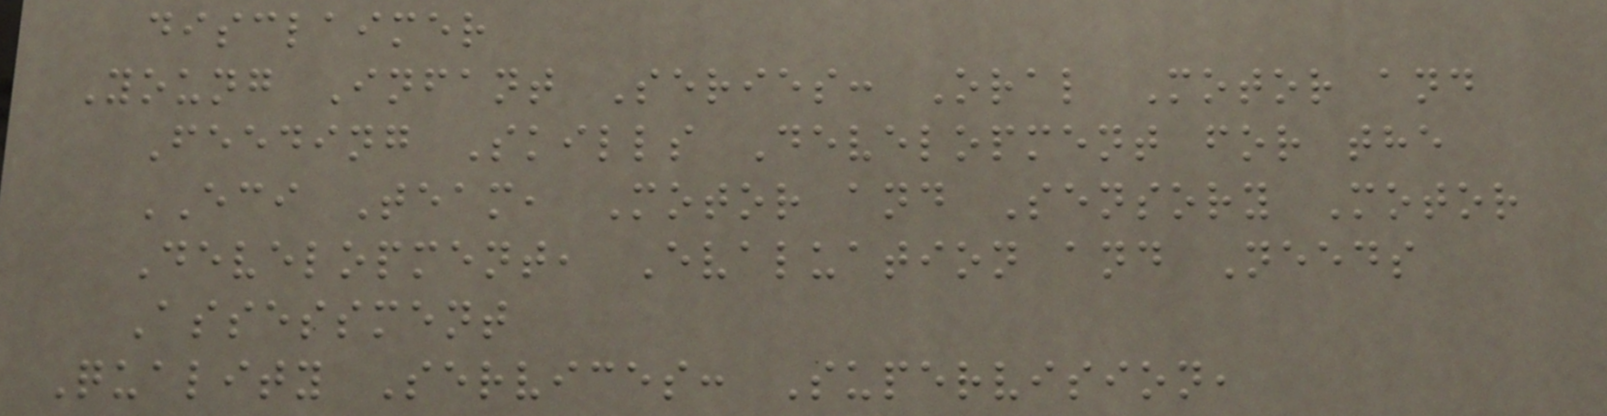disclaimer
Young Infant Series: Oral Motor and
Feeding Skills Development for the
ECI Team, Motor and Sensory Motor
Development, Evaluation and Needs
Assessment
Quality Services: Supervision,
